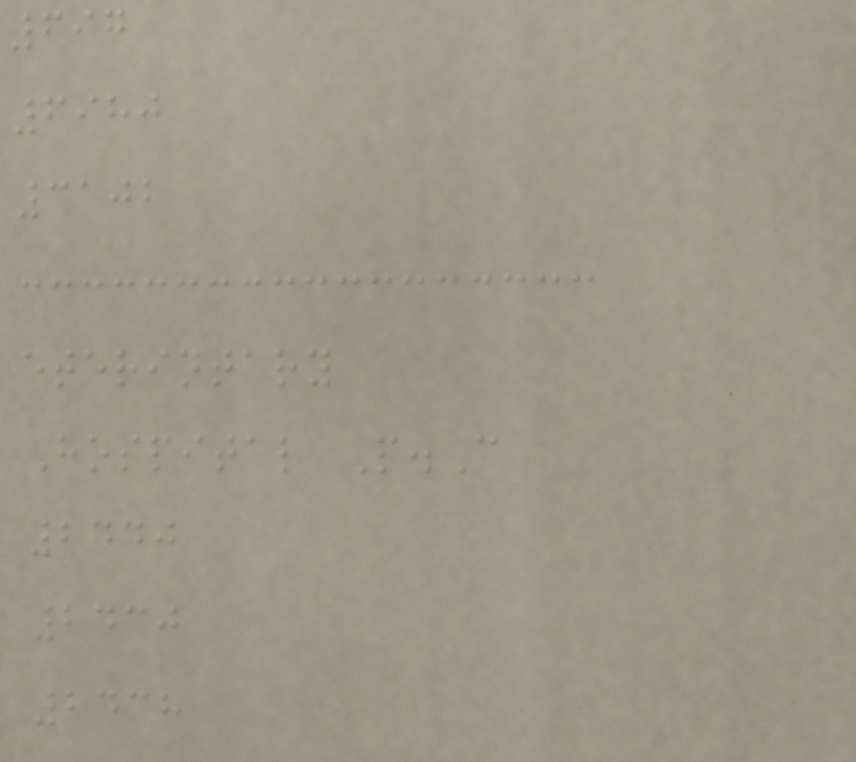697
6980
3102
eterintary
Hospital P.C
2440
2430
2438
